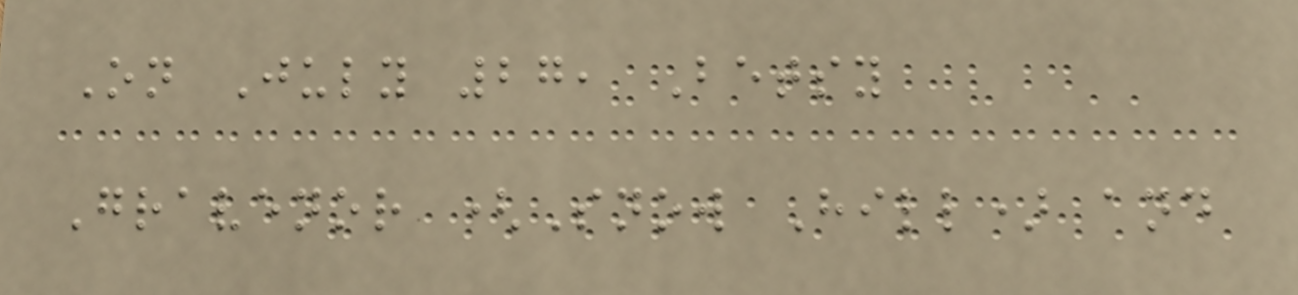On July 27, Betsy
Gravenor (Snow Hill) and
